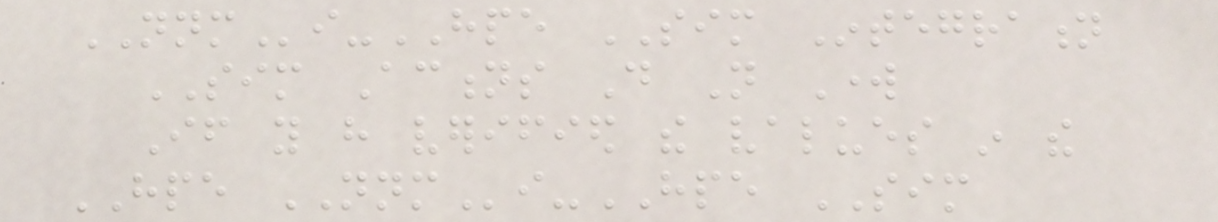NNMi-HPE SIM Integration
SIM Actions Do Not Work
If you have verified the values in the
HPE NNMi-HPE SIM
